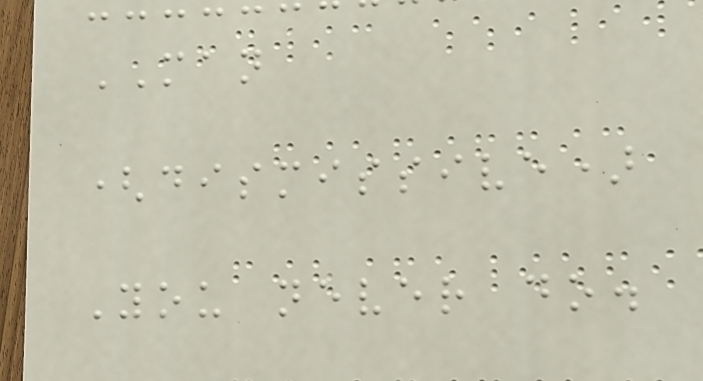MAN
(dismissive)
You never do.
